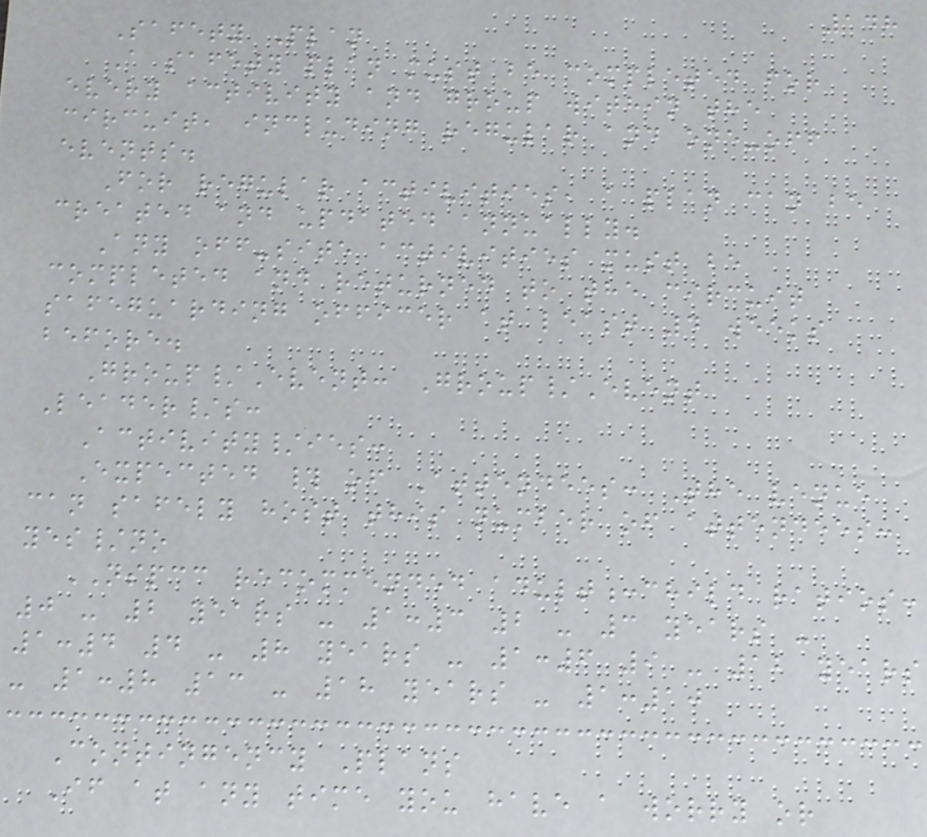148
Safety Plan
A safety plan must be completed for
every activity and group within the
circuit, including regular and one-off
events.
For regular activities, a plan can be
created and updated annually.
Any off-site activities must be
completed and returned to the circuit
safeguarding officer at least 4 weeks
before.
Group/Event: Group/Event
Leader/s:
Activity/ies:
Expected # of Attendees: The venue
can safely host this number of attendees:
yes/no
NSPCC recommended adult:child ratios:
0 - 2 years - 1:3 2 - 3 years -
1:4 4 - 8 years - 1:6 9 - 12 years
- 1:8 13 - 18 years - 1:10
Contingency Plans
If at any time you have a worry or
